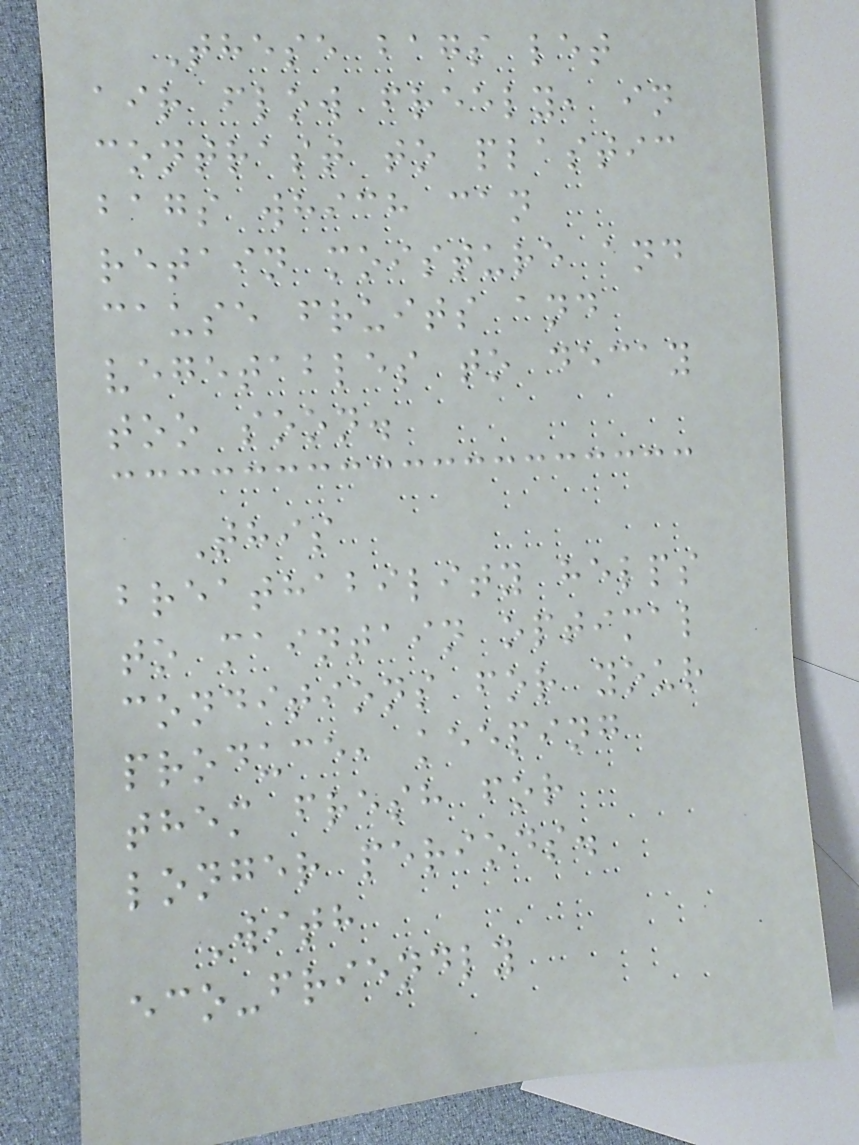These bags let
air flow freely, in
contrast to plastic
bags which can
retain moisture and
cause fruits and
vegetables to decay
too soon.
This
breathability helps
to maintain optimal
conditions for your
produce, keeping
them fresh for
longer periods.
With
eco-friendly
